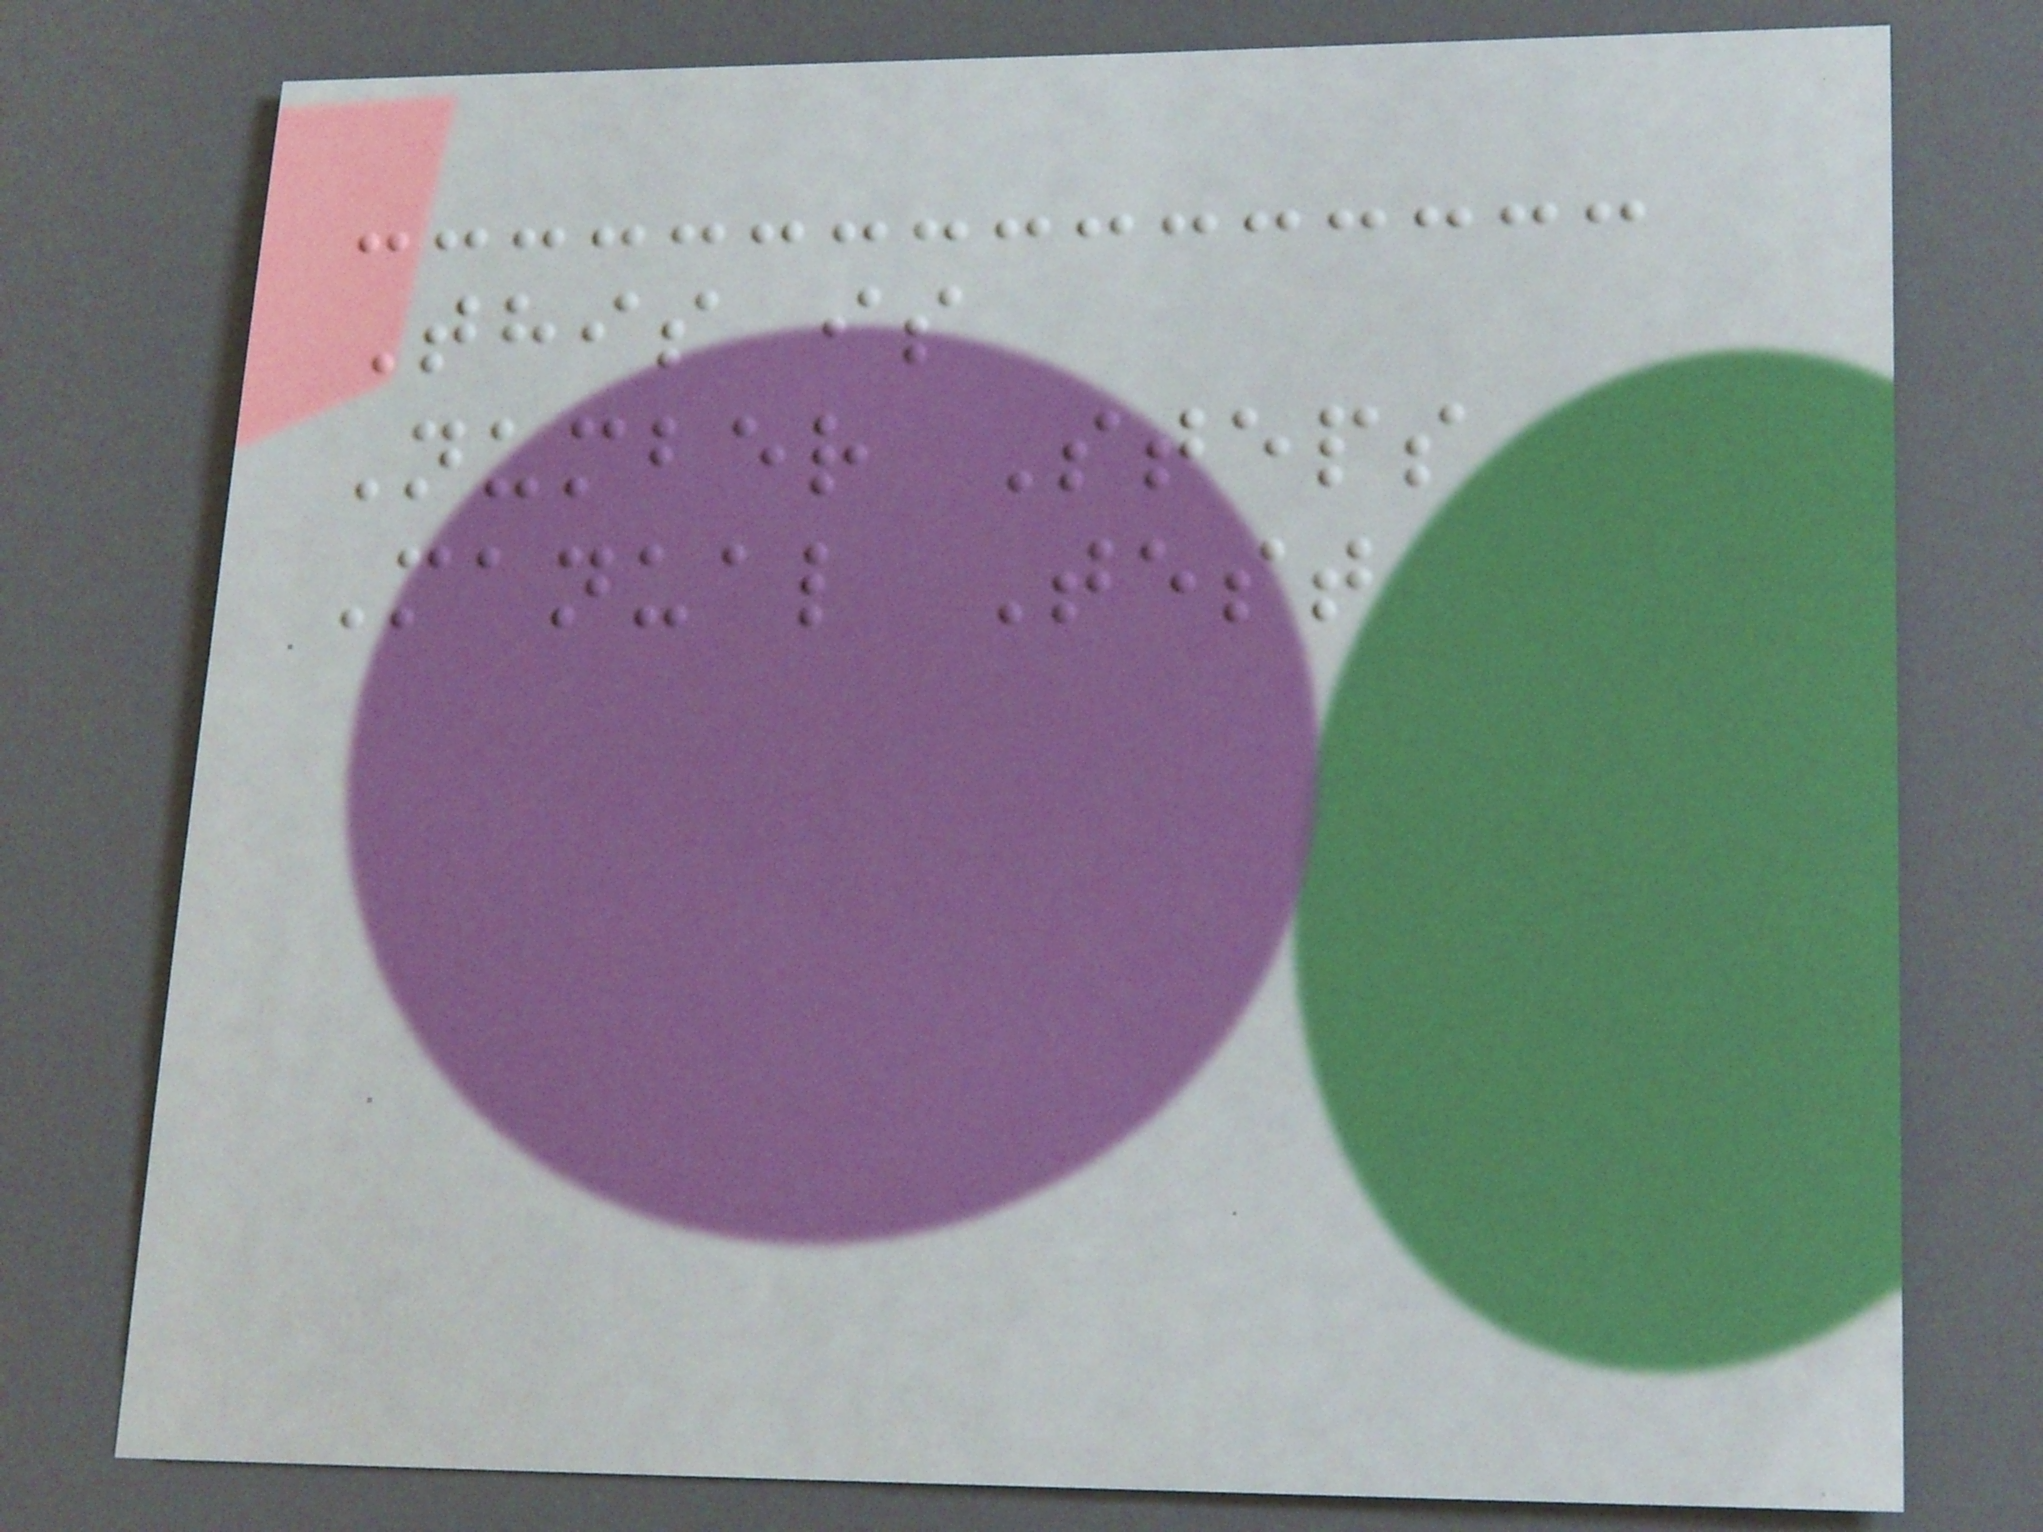This is
Number Steps
Manual Test
